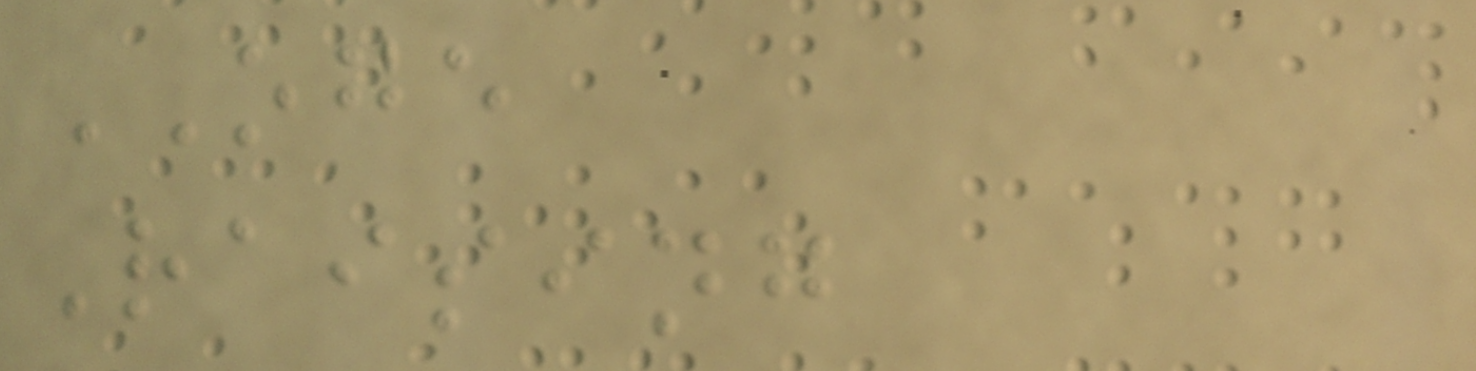OGE
Raising
